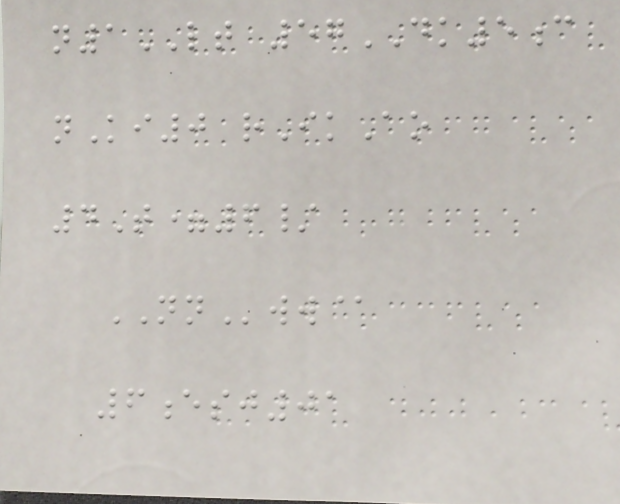n1LT 57DK5c
nKi0 rIkAo
4T=6/
NNww@
6esj01
